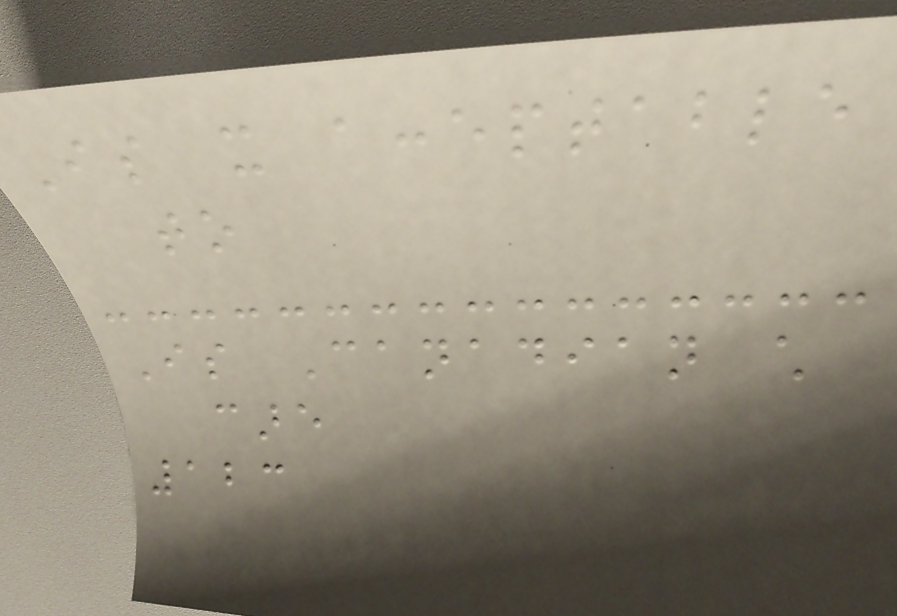Is it acceptable
to
Is Canadian child
care
123
